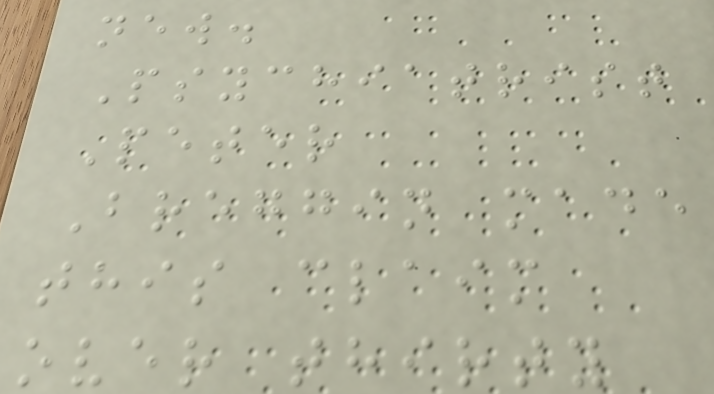new.
Psychiatrist
Peter
Breggin made
this claim
over thirty
